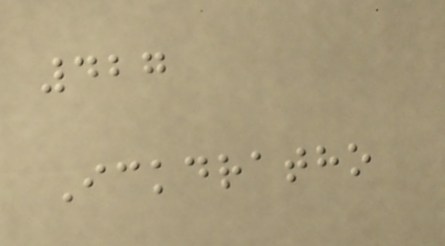427
Ickdratho
